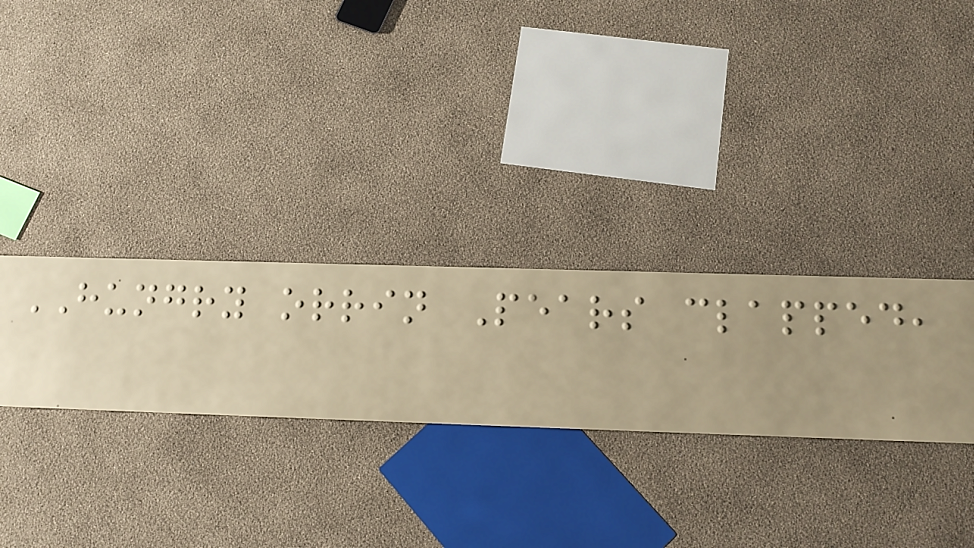HUNGRY orrin Pears clapped,
